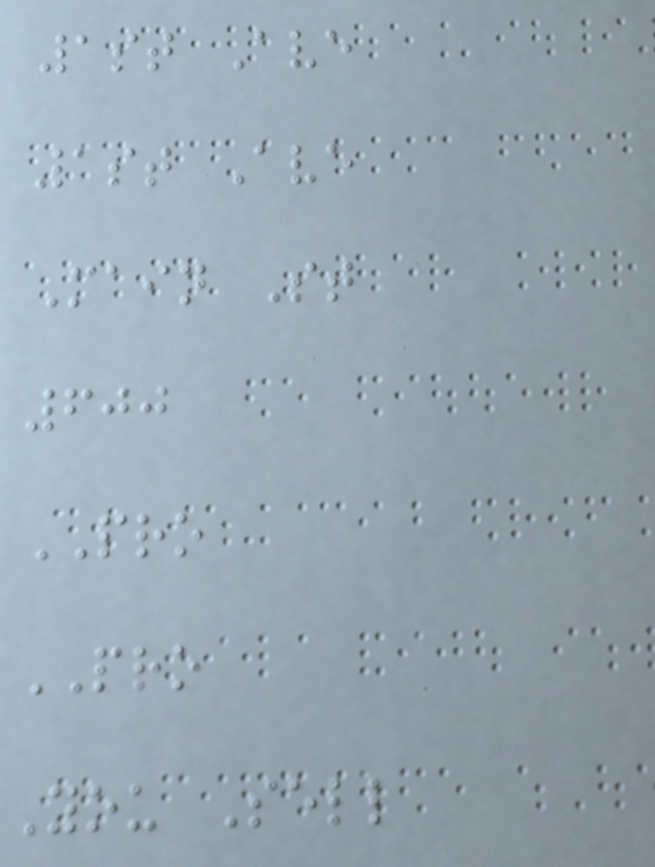1st Ave
1st Ave
Main St
600
PRO
PRO
You Sell
